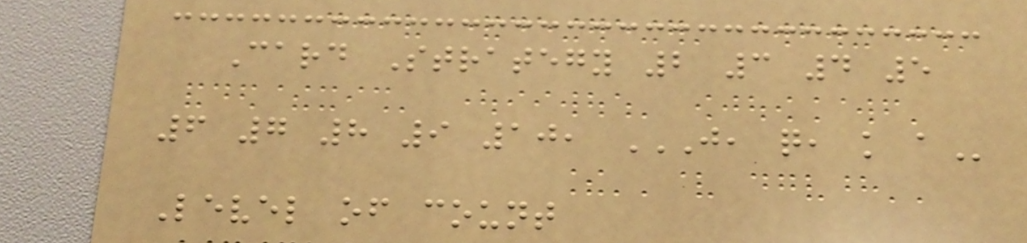Card Strategy 2 3 4 5
6 7 8 9 10, J, Q, K A
Level of count
